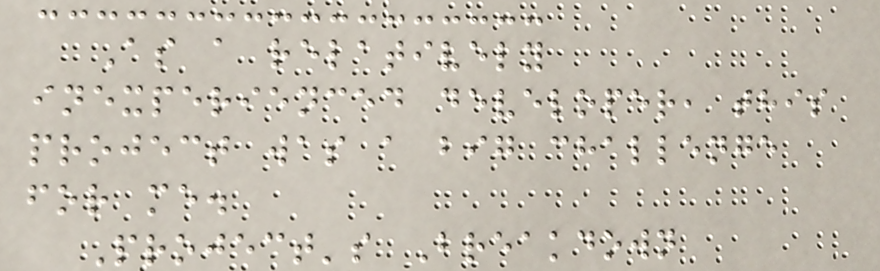As a relatively
inexperienced developer, this
project was a big challenge
for me.
Project's Breakdown
